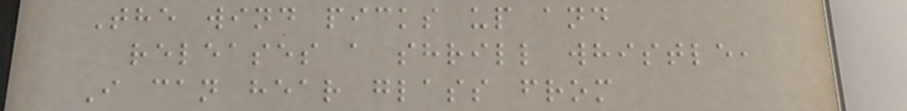The wind picks up and
releases a shrill whistle,
I can hear glass from
